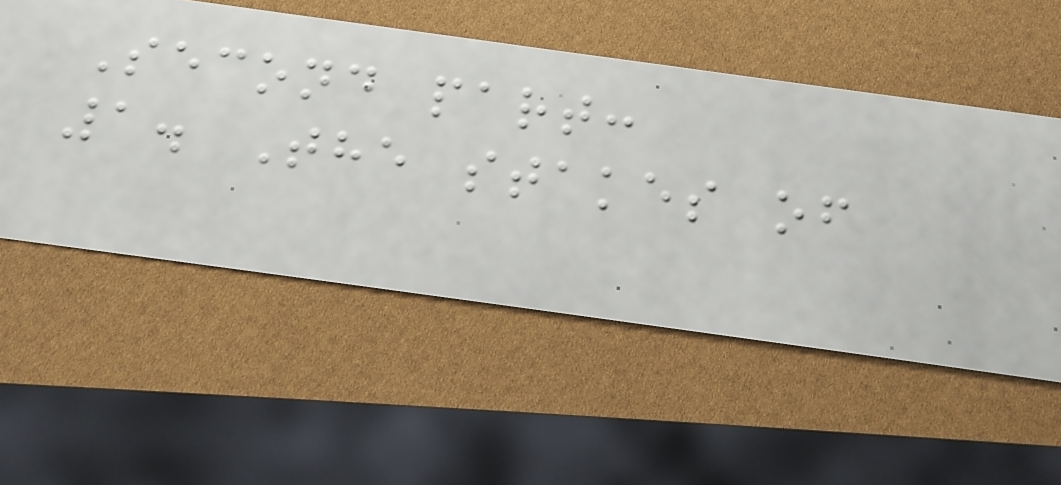Second part:
1. The stakes of
